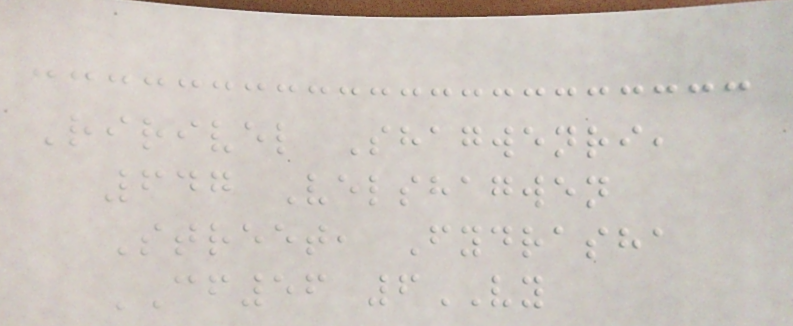Ririvel Shagwenri,
647 Velshagwen
Street, Fydrasha
CF56 6VY
